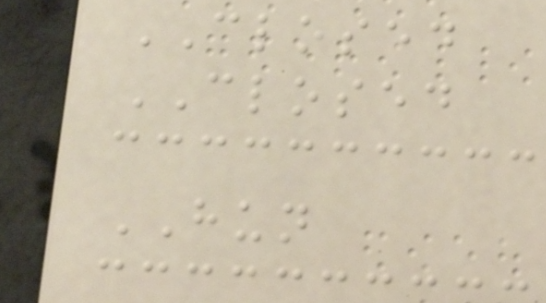CLOSED
CLOSED
HUN
